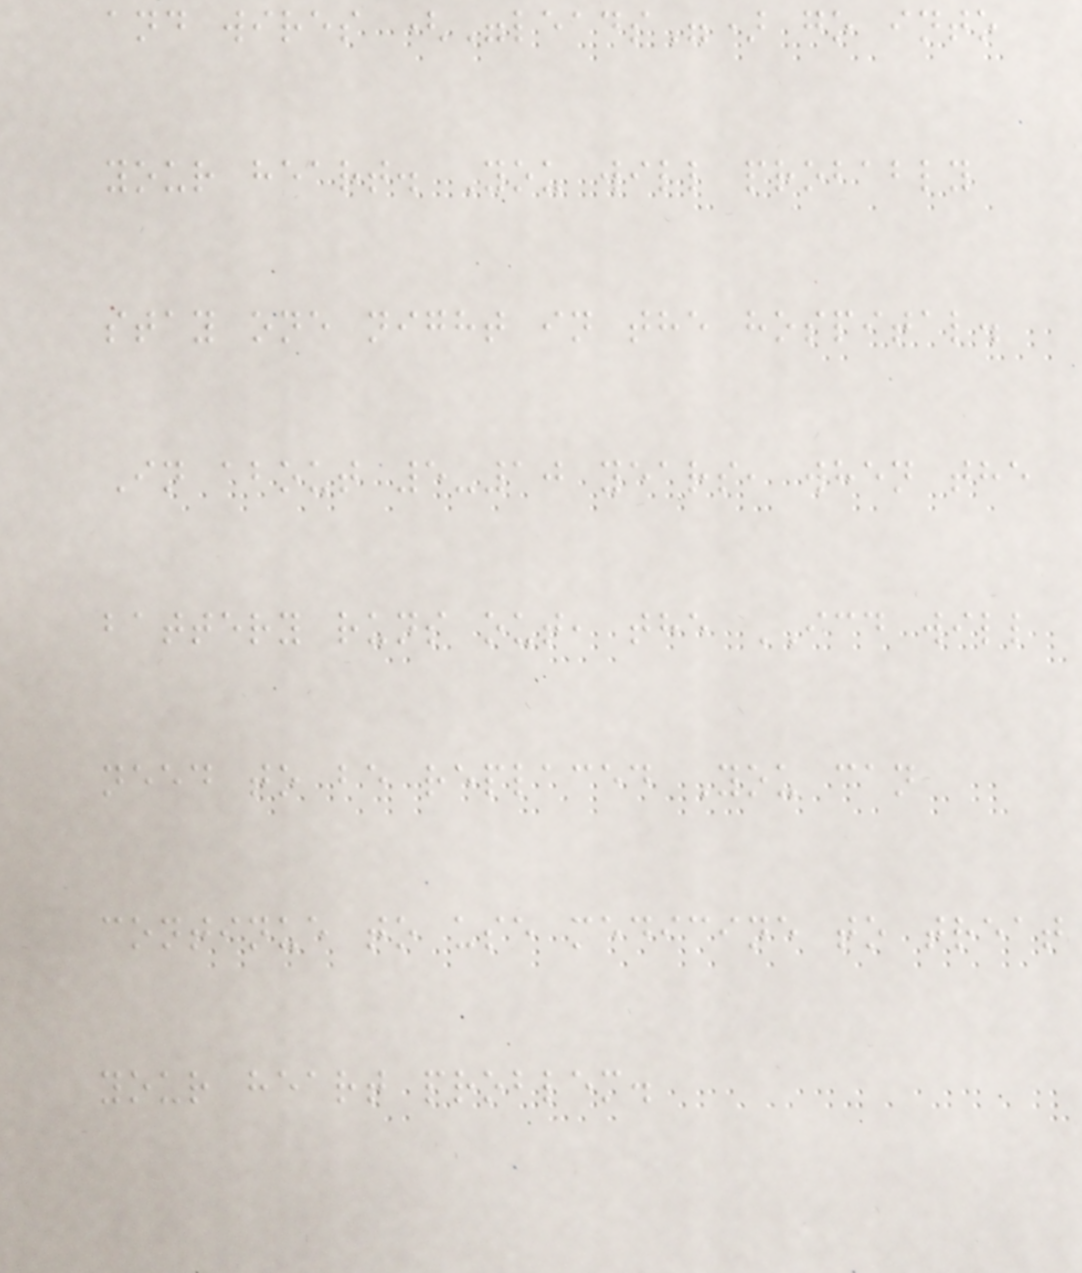and wires ("leads") go into
your heart. You will probably
stay one night in the hospital.
In about 5-10 years, when the
battery runs out, the ICD will
need to be replaced You can
continue to use medicine to treat
your heart problem.
